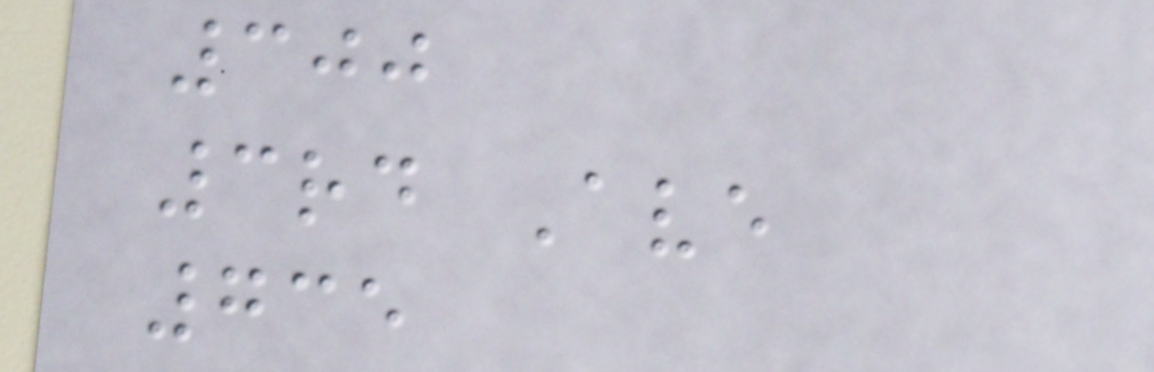300
3rd Ave
735
